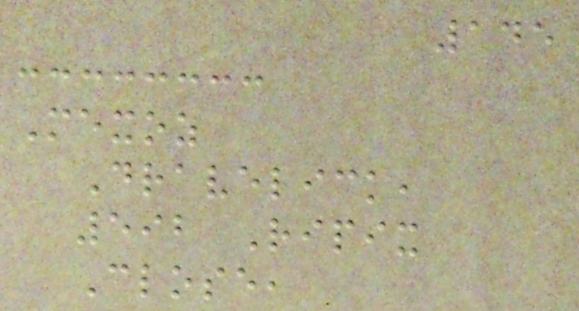145
Mexoz
Dravelick,
592 Ripix
Close,
